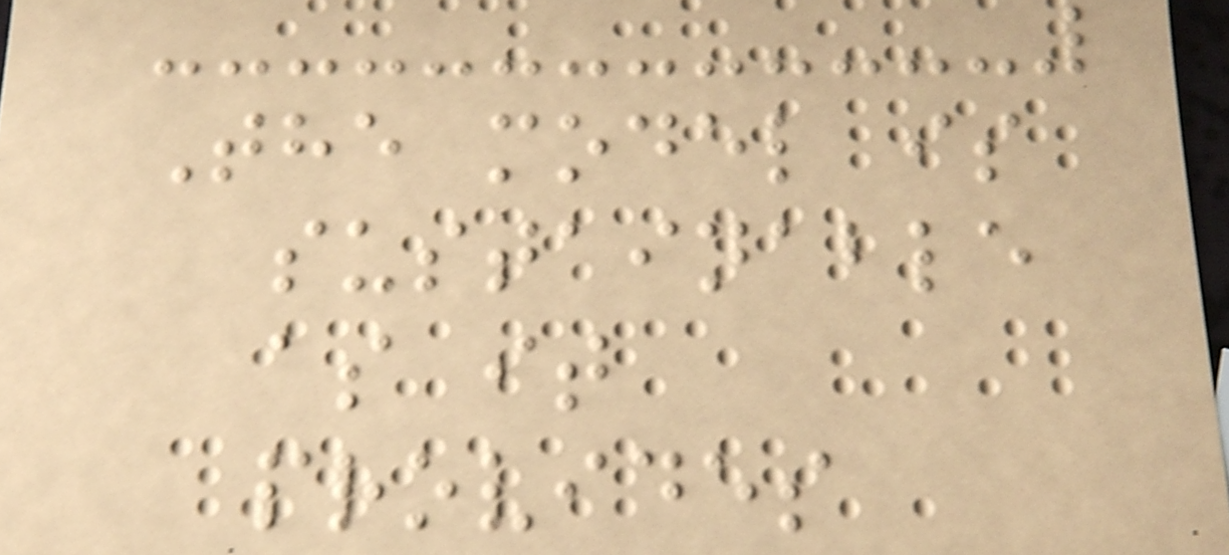The model is
sustainable
as it
provides
